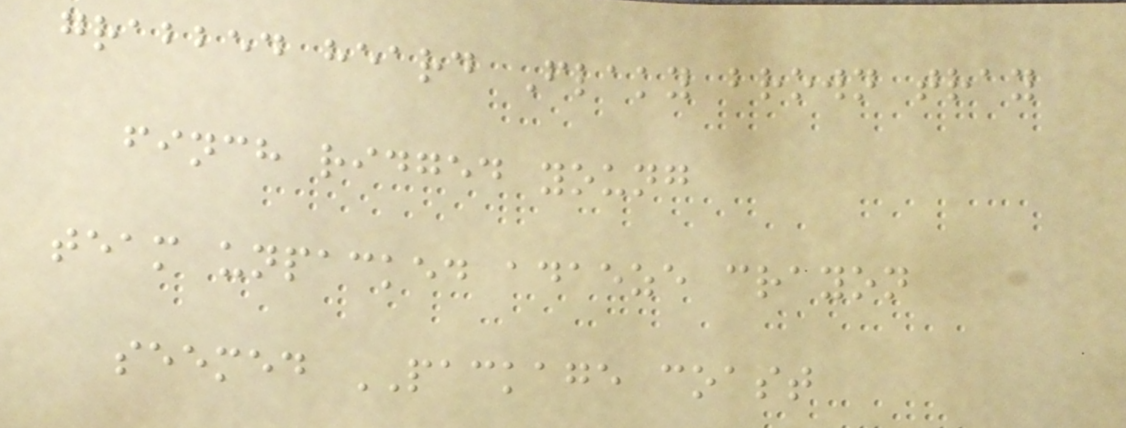grabbed heard Flaky brown tray
finch ridged young
team unpacked adaeze crayon
seemed PACKAGE coast
